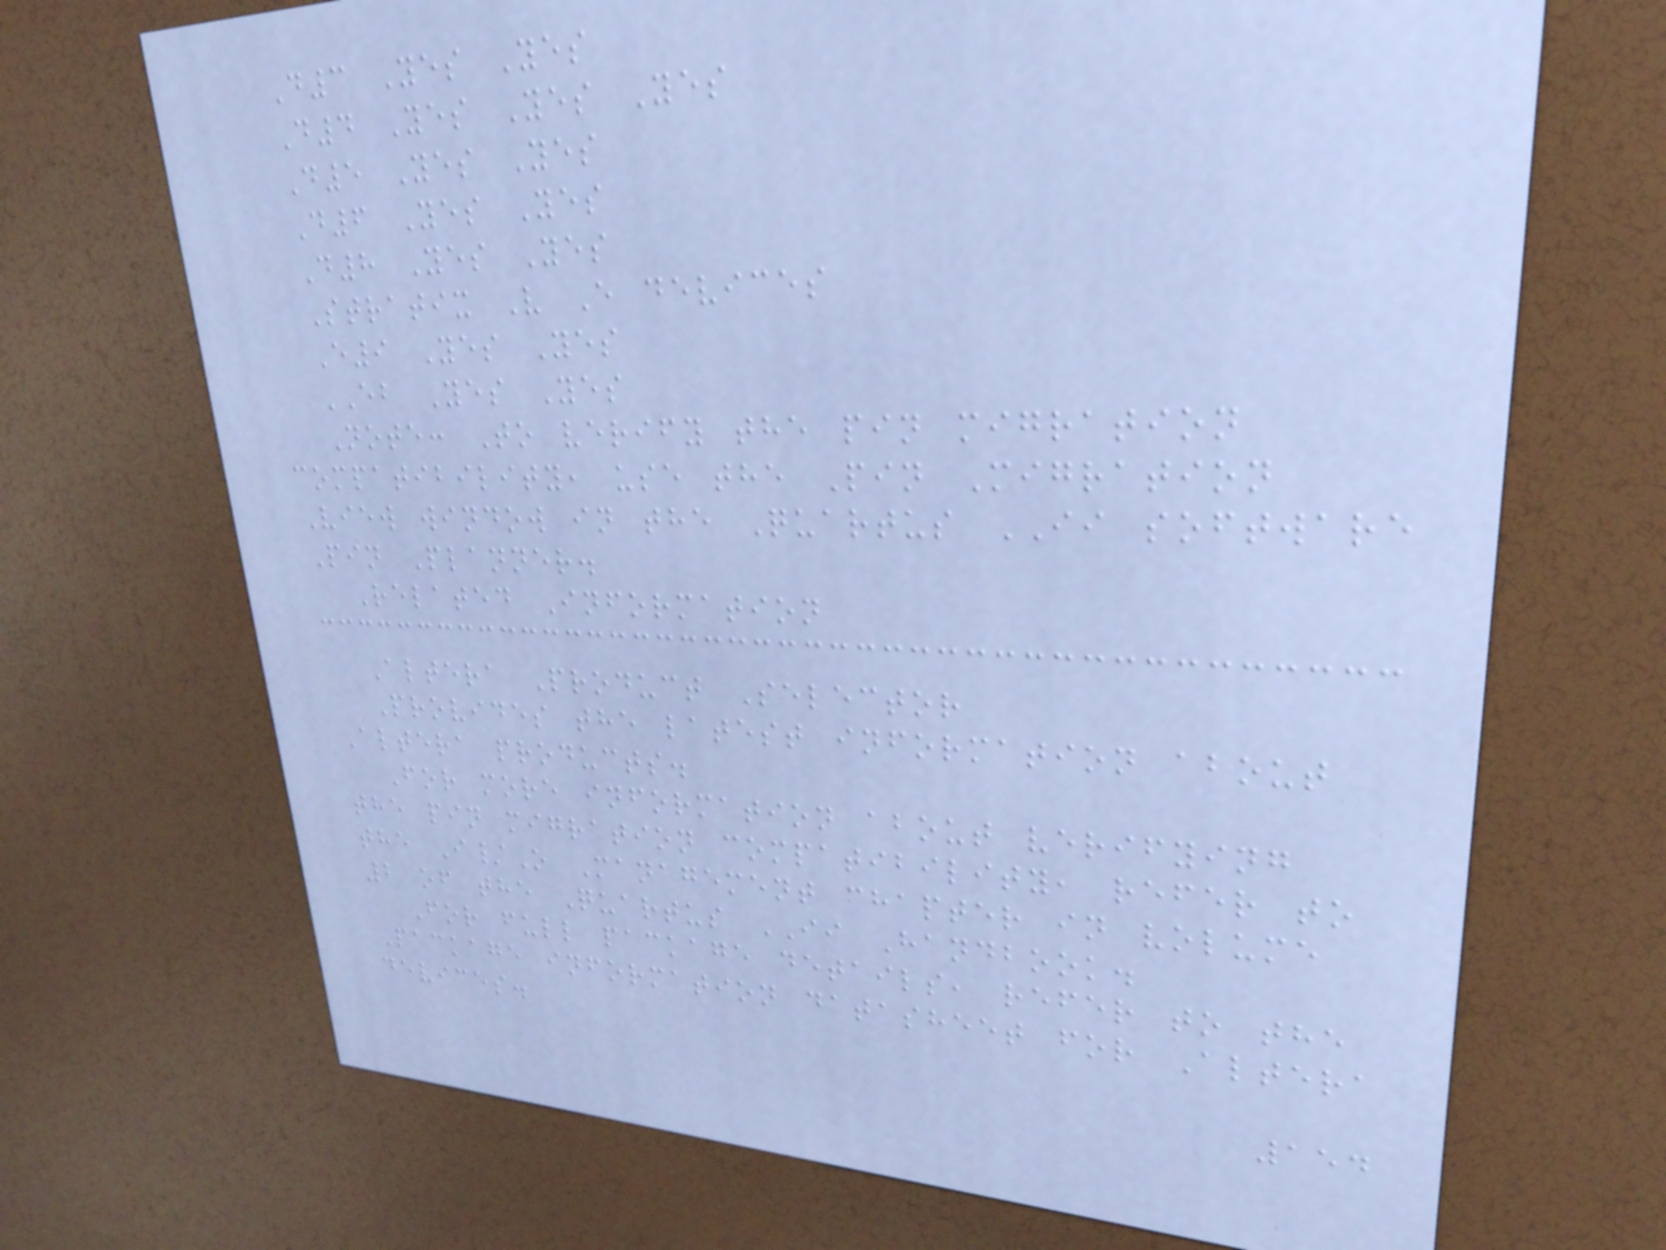D3 Yes Yes
D4 Yes Yes Yes
D5 Yes Yes
D6 Yes Yes
D8 Yes Yes
Stratix V E devices
E9 Yes Yes
EB Yes Yes
Note: To verify the pin migration
compatibility, use the Pin Migration
View window in the Quartus II software
Pin Planner.
Related Information
Altera Product Selector
Provides the latest information about
Altera products.
For more information about verifying
the pin migration compatibility, refer to
the I/O Management chapter in volume
2 of the Quartus II Handbook.
For full package details, refer to the
Package information datasheet for Altera
devices.
154
